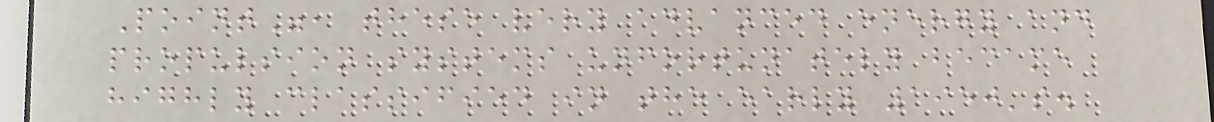Point", these very advanced energy and
propulsion systems unfortunately became
highly classified in the early 1950's.
